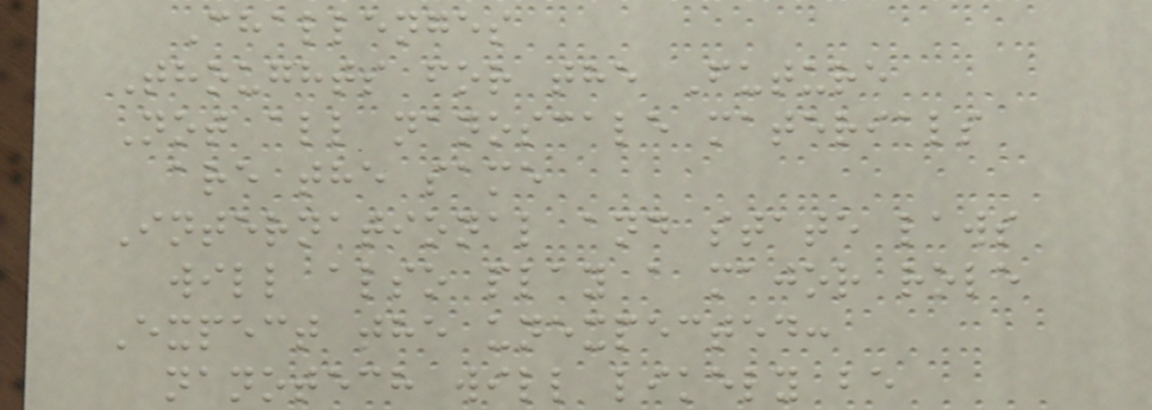Challenges
Thoughts for the Future
Not all nanoscale materials
are the same
International and state laws
will also play a major role
Expect the unexpected:
nanotech will likely be
